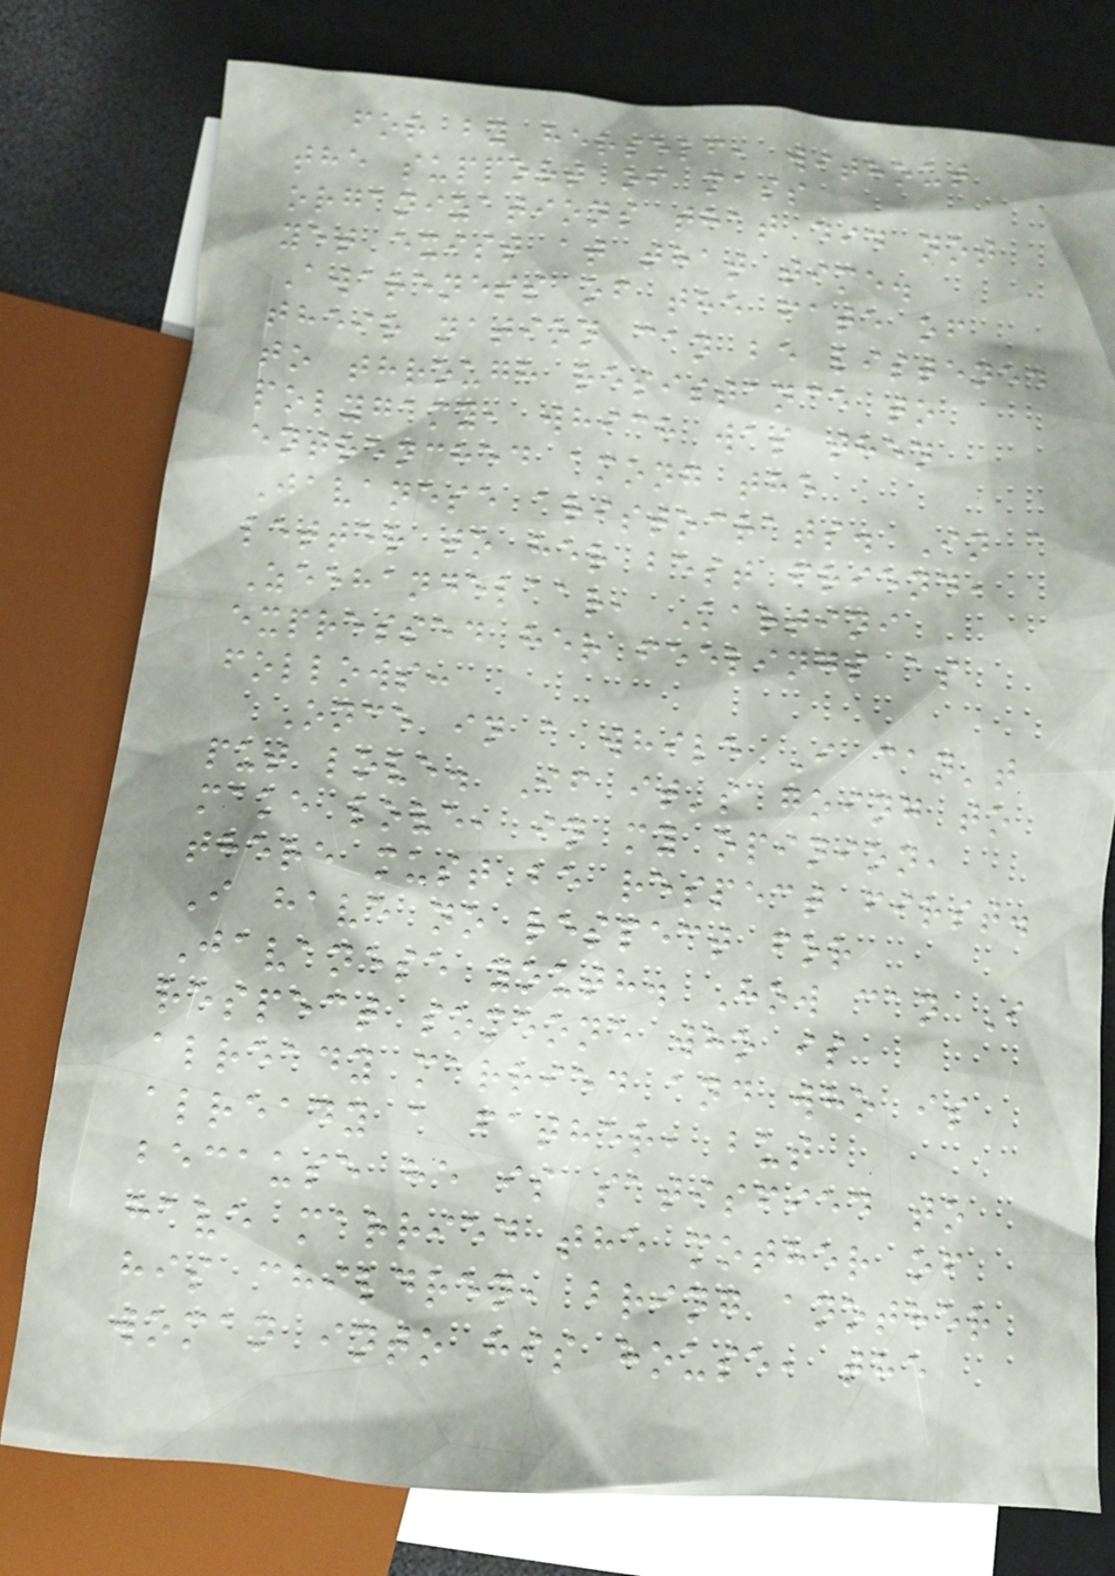for by herself, without
the support of mass
organizations that did not
yet exist at that time.
Awareness of the fate of
their nation can be listened
to through resistance to
polygamy, which was then
entrenched among the
Javanese aristocrats. In a
letter to her best friend,
Zeehandelaar, Kartini
expressed her feelings as
follows:
Once in a while I can't
put love. If it's going to
make love, in my opinion,
there must be respect first.
I have no respect for
Javanese youth. How can I
respect someone who is
already married and who is
already a father, but
because he is satisfied to
have married the mother of
his children, bring another
woman into his house, the
